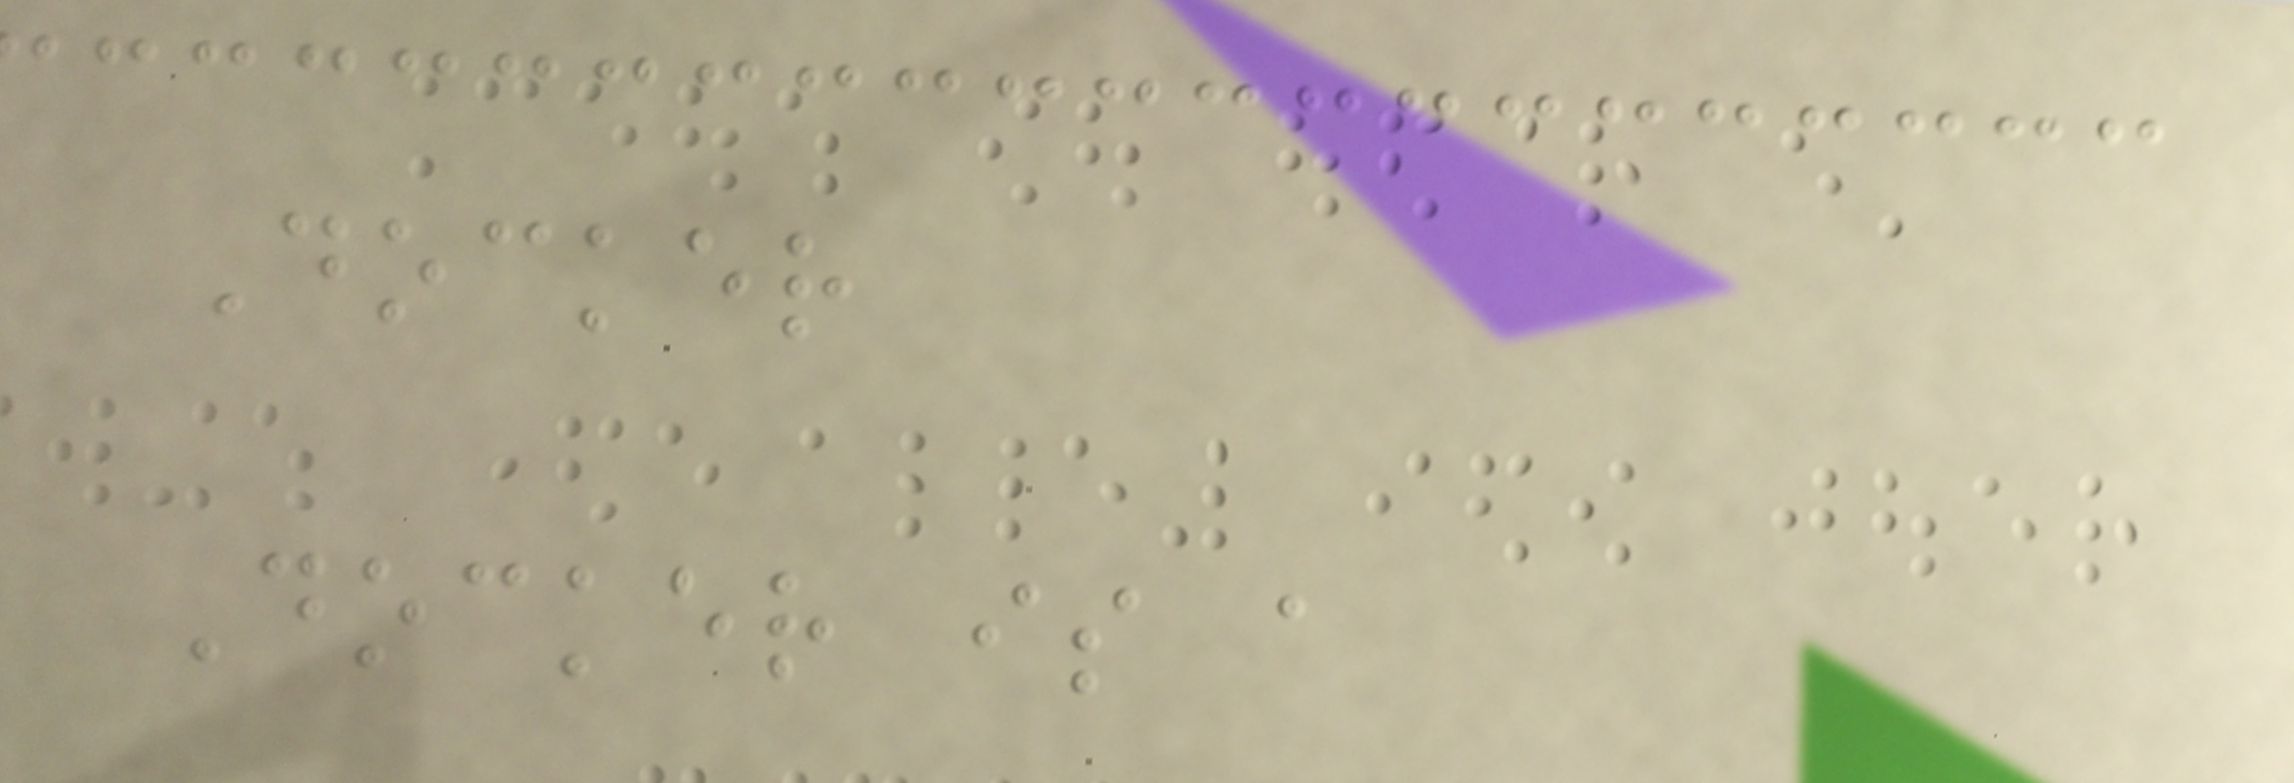Docker
Docker is a
